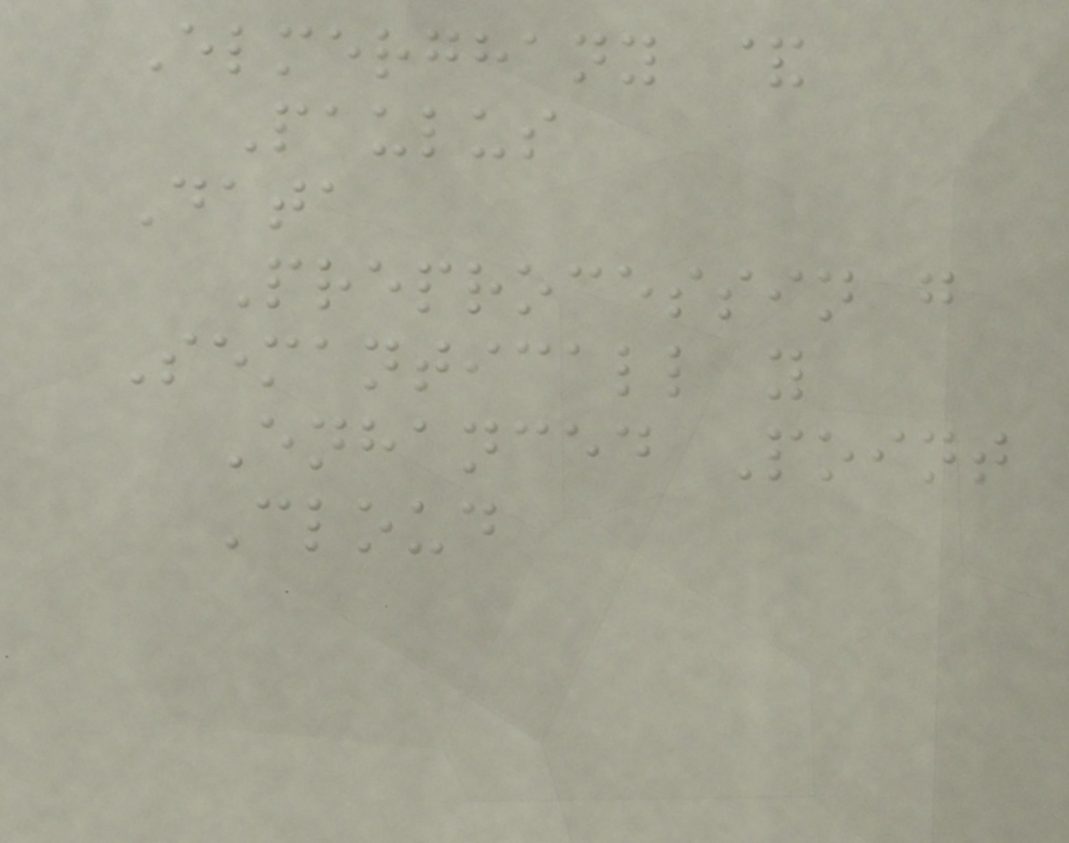Elmerghany &
Paulus
Data
Preprocessin g
Semanticall y
Enhanced Point
Cloud
